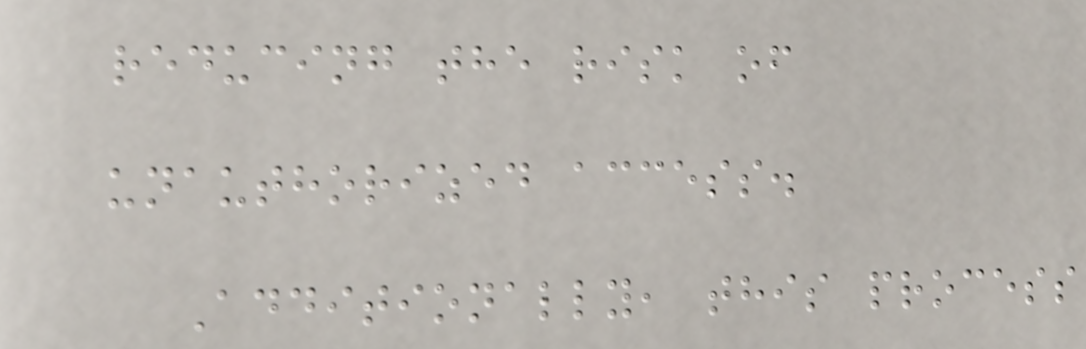reducing the risk of
unauthorized access.
Additionally, this process
